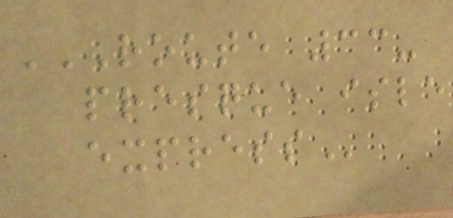ROUTE 33-
PRESQUE ISLE
EXPRESS
